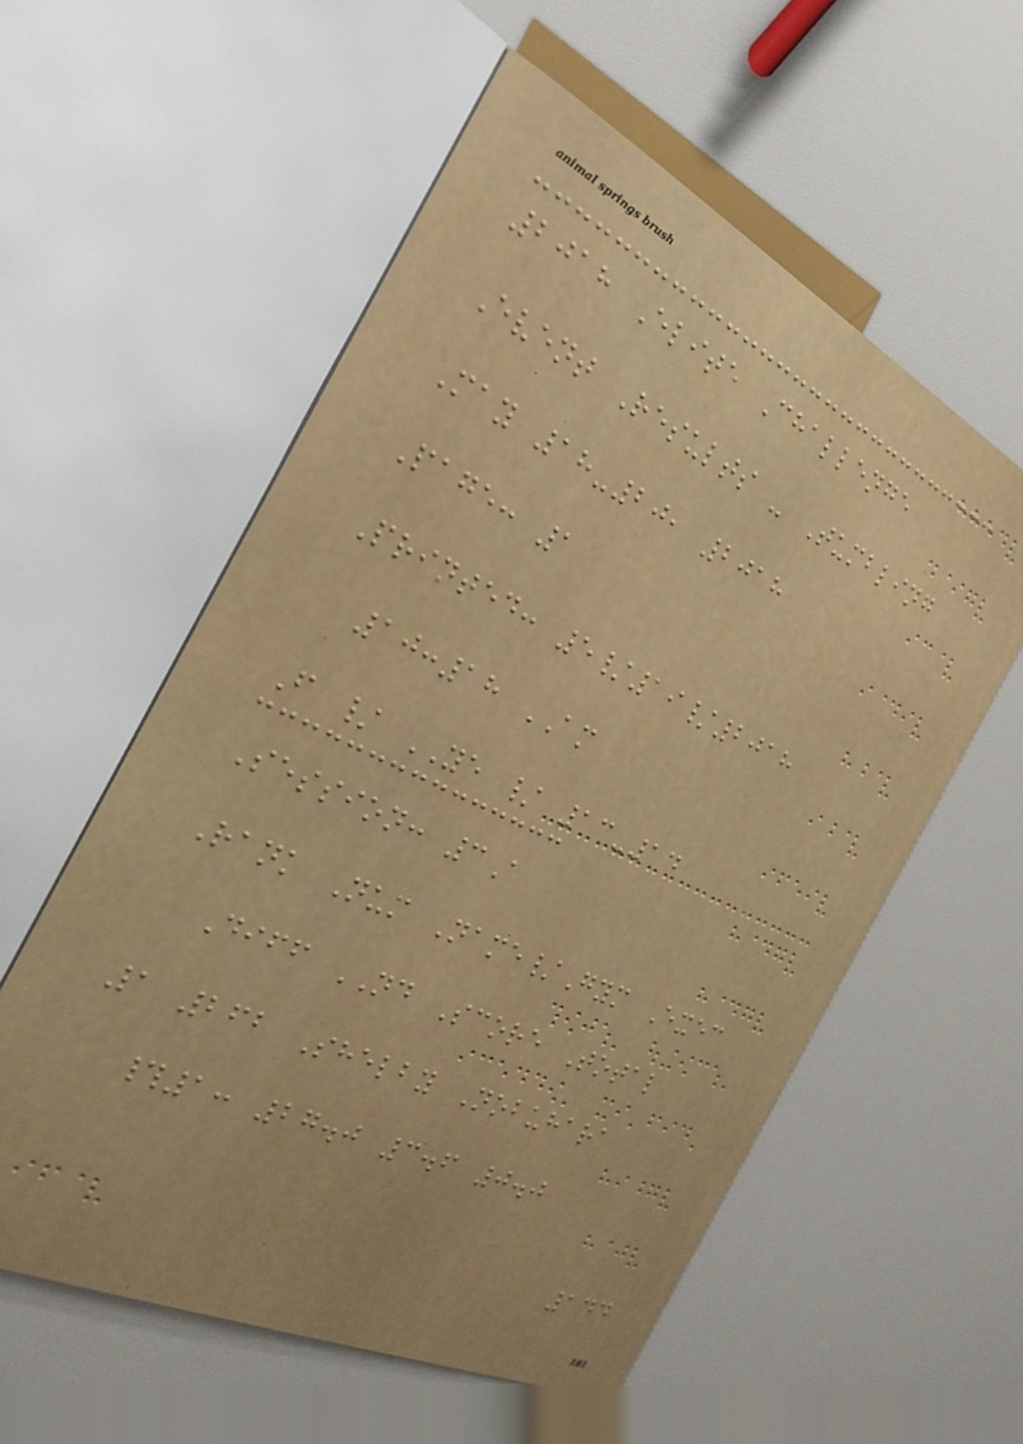2018 Elite Challenge
Event Results - Tumbling
May 18-20, 2018
Page: 1
Printed: 5/19/2018
10:18 AM
F / YE / 13-14
Session: 3A
Rank Num Name/Gym Exec
Diff ND Score Total
1 262 Shelby Nobuhara
#1: 27.0 3.6 0.0
144
